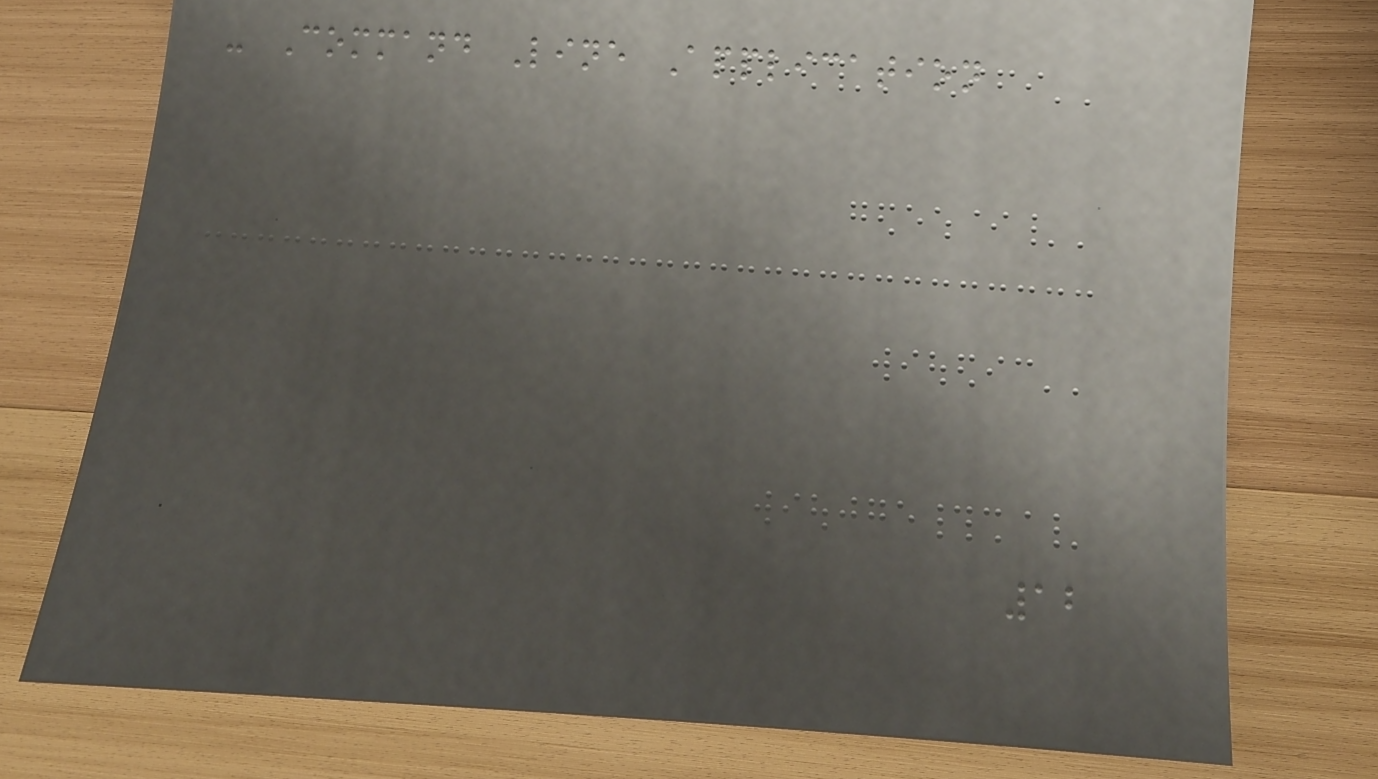- Command Line Application
12
